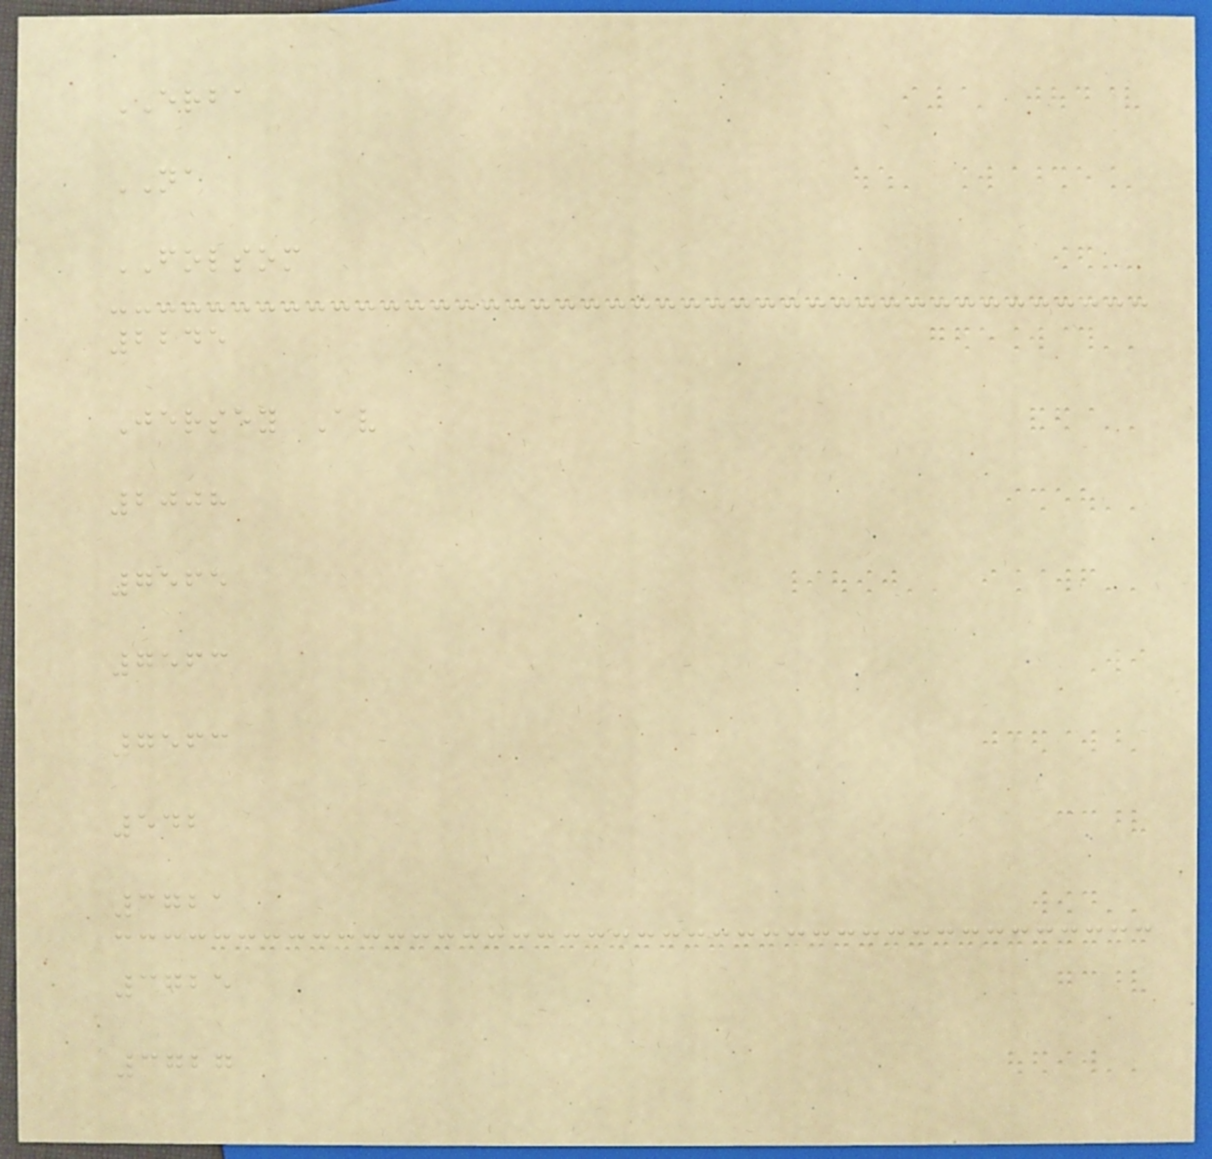ERBA
NA
FOLSOM
2245
Jersey Av
2008
7565
7563
7563
542
3721
3725
3727
